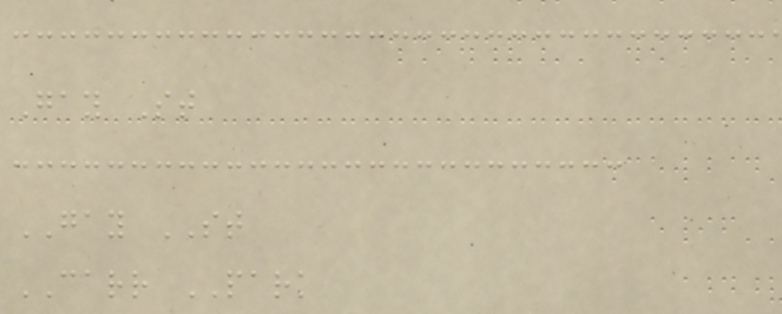Gay St
GAY ST
CARR PARK
